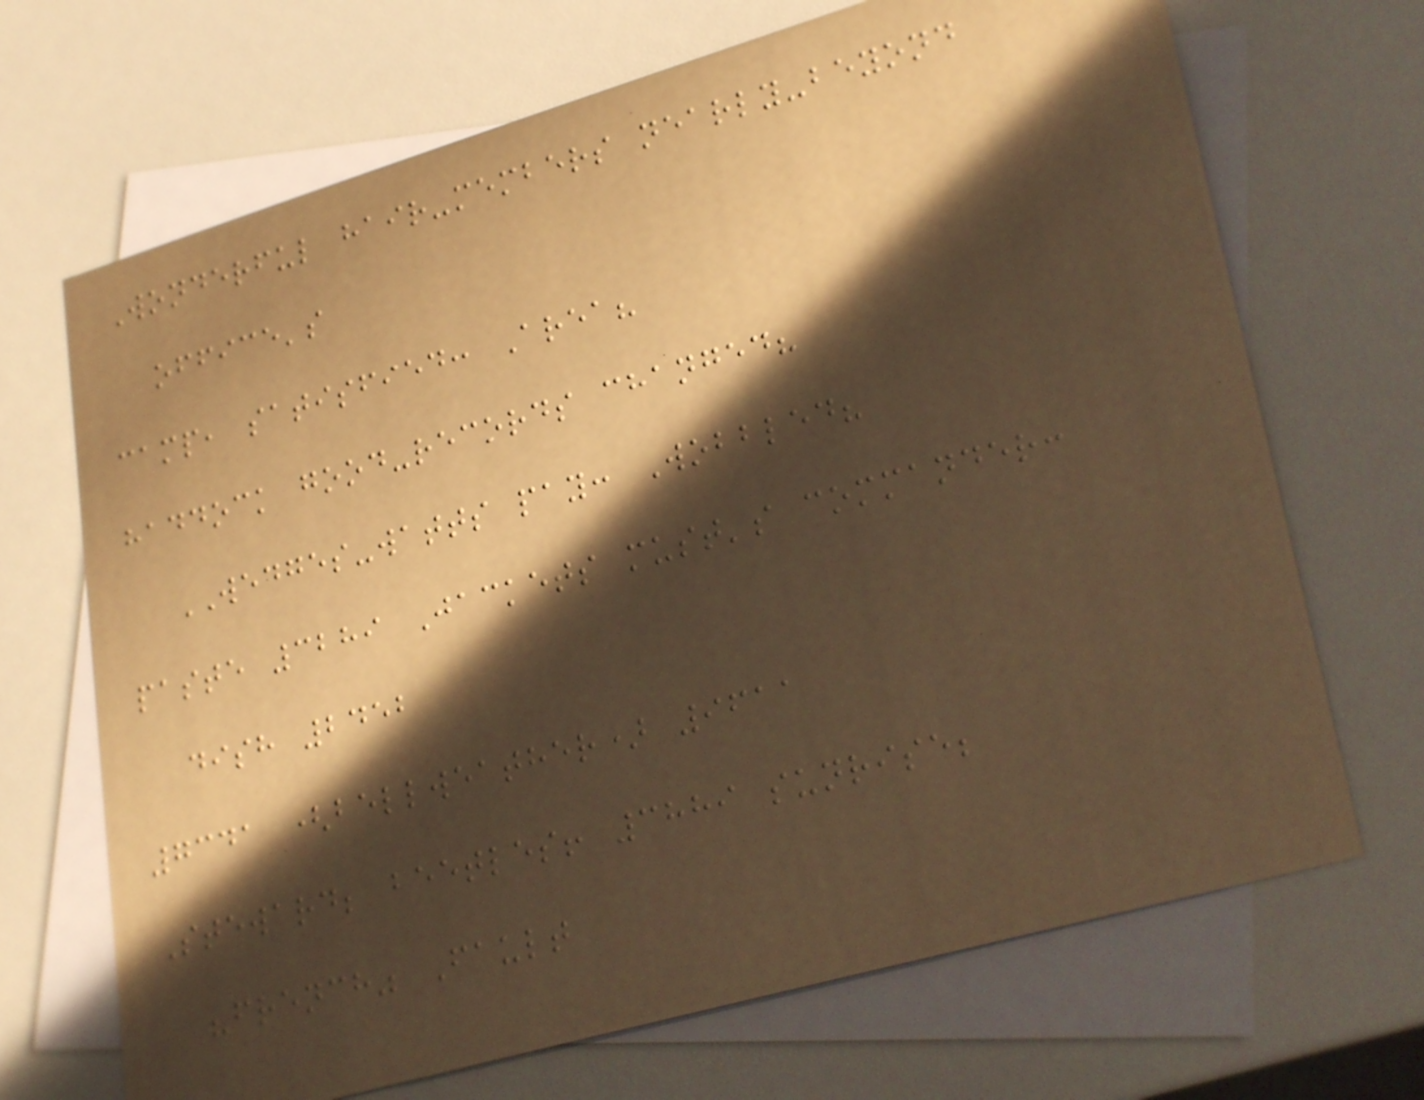Wonderful hair-members nearly-beyond
office's
camp, satisfied: Area?
haddock good-records changed?
WEDGES-watts pay: Wobbled?
paste 3289 Jackets must's commander:
dish 2452
7341 (bellweather) 9611
Steward; beetles! 3889 sunrise;
"french" Fault
